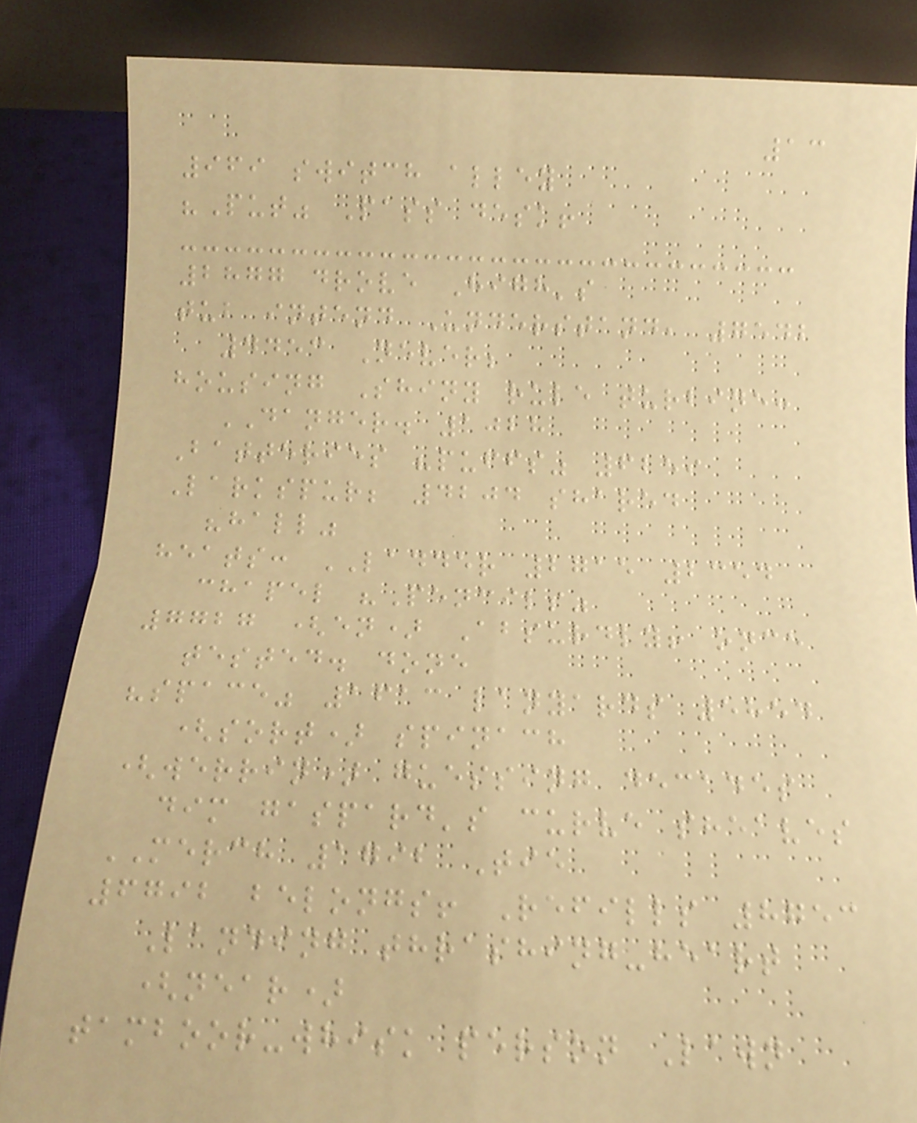13
969 switch alley
"Put" Pass desk!
2877 drove High's
tub intend Understand, 7542
4453 Never;
housing Shiny rule turbine:
DANGER. 1028
Batteries "puffs" 6259
Larkspur; 4204 shared
"hall"
heats: LADDER 2715 2354
chapel "Pencils"
7727 (en) Absurdly! once
tested. done
"space" 1613 lanyards 5854
(sort) spinach
(werrin) guessing decades
dim gaspard's curve sheaves
MERCH 1792 Tie
6792 belongs! Refills 8753
Landing thrashing-heart
(near)
tamboor-whisk person Lawn
